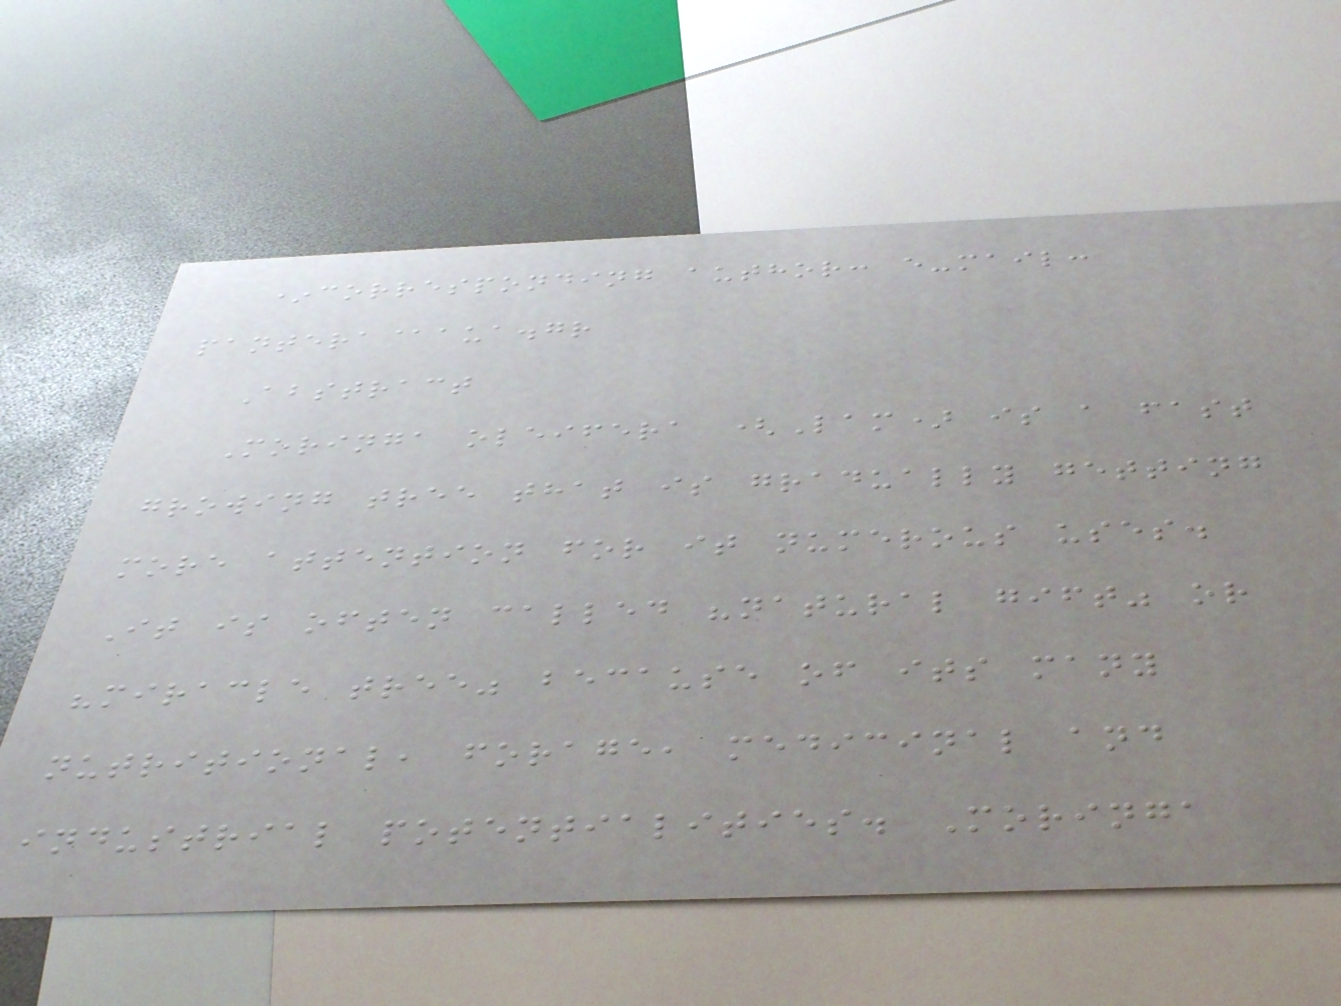*corresponding author: e-mail:
pantera@aua.gr
Abstract
Moringa oleifera (Lam) is a fast
growing tree that is gradually getting
more attention for it numerous uses.
It is often called "natural gift" or
"miracle tree" because of its many
nutritional, forage, medicinal and
industrial potentialities. Moringa
